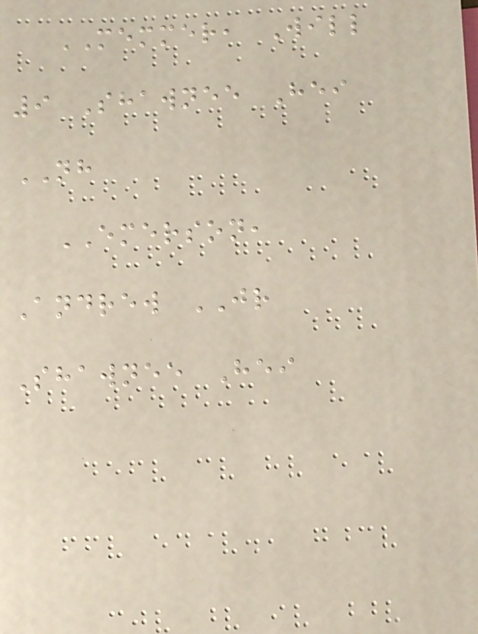MEMMER, Will
9 Shawnee Hei
NH
EMERSON,
Andrew JR
Shawnee Hei
